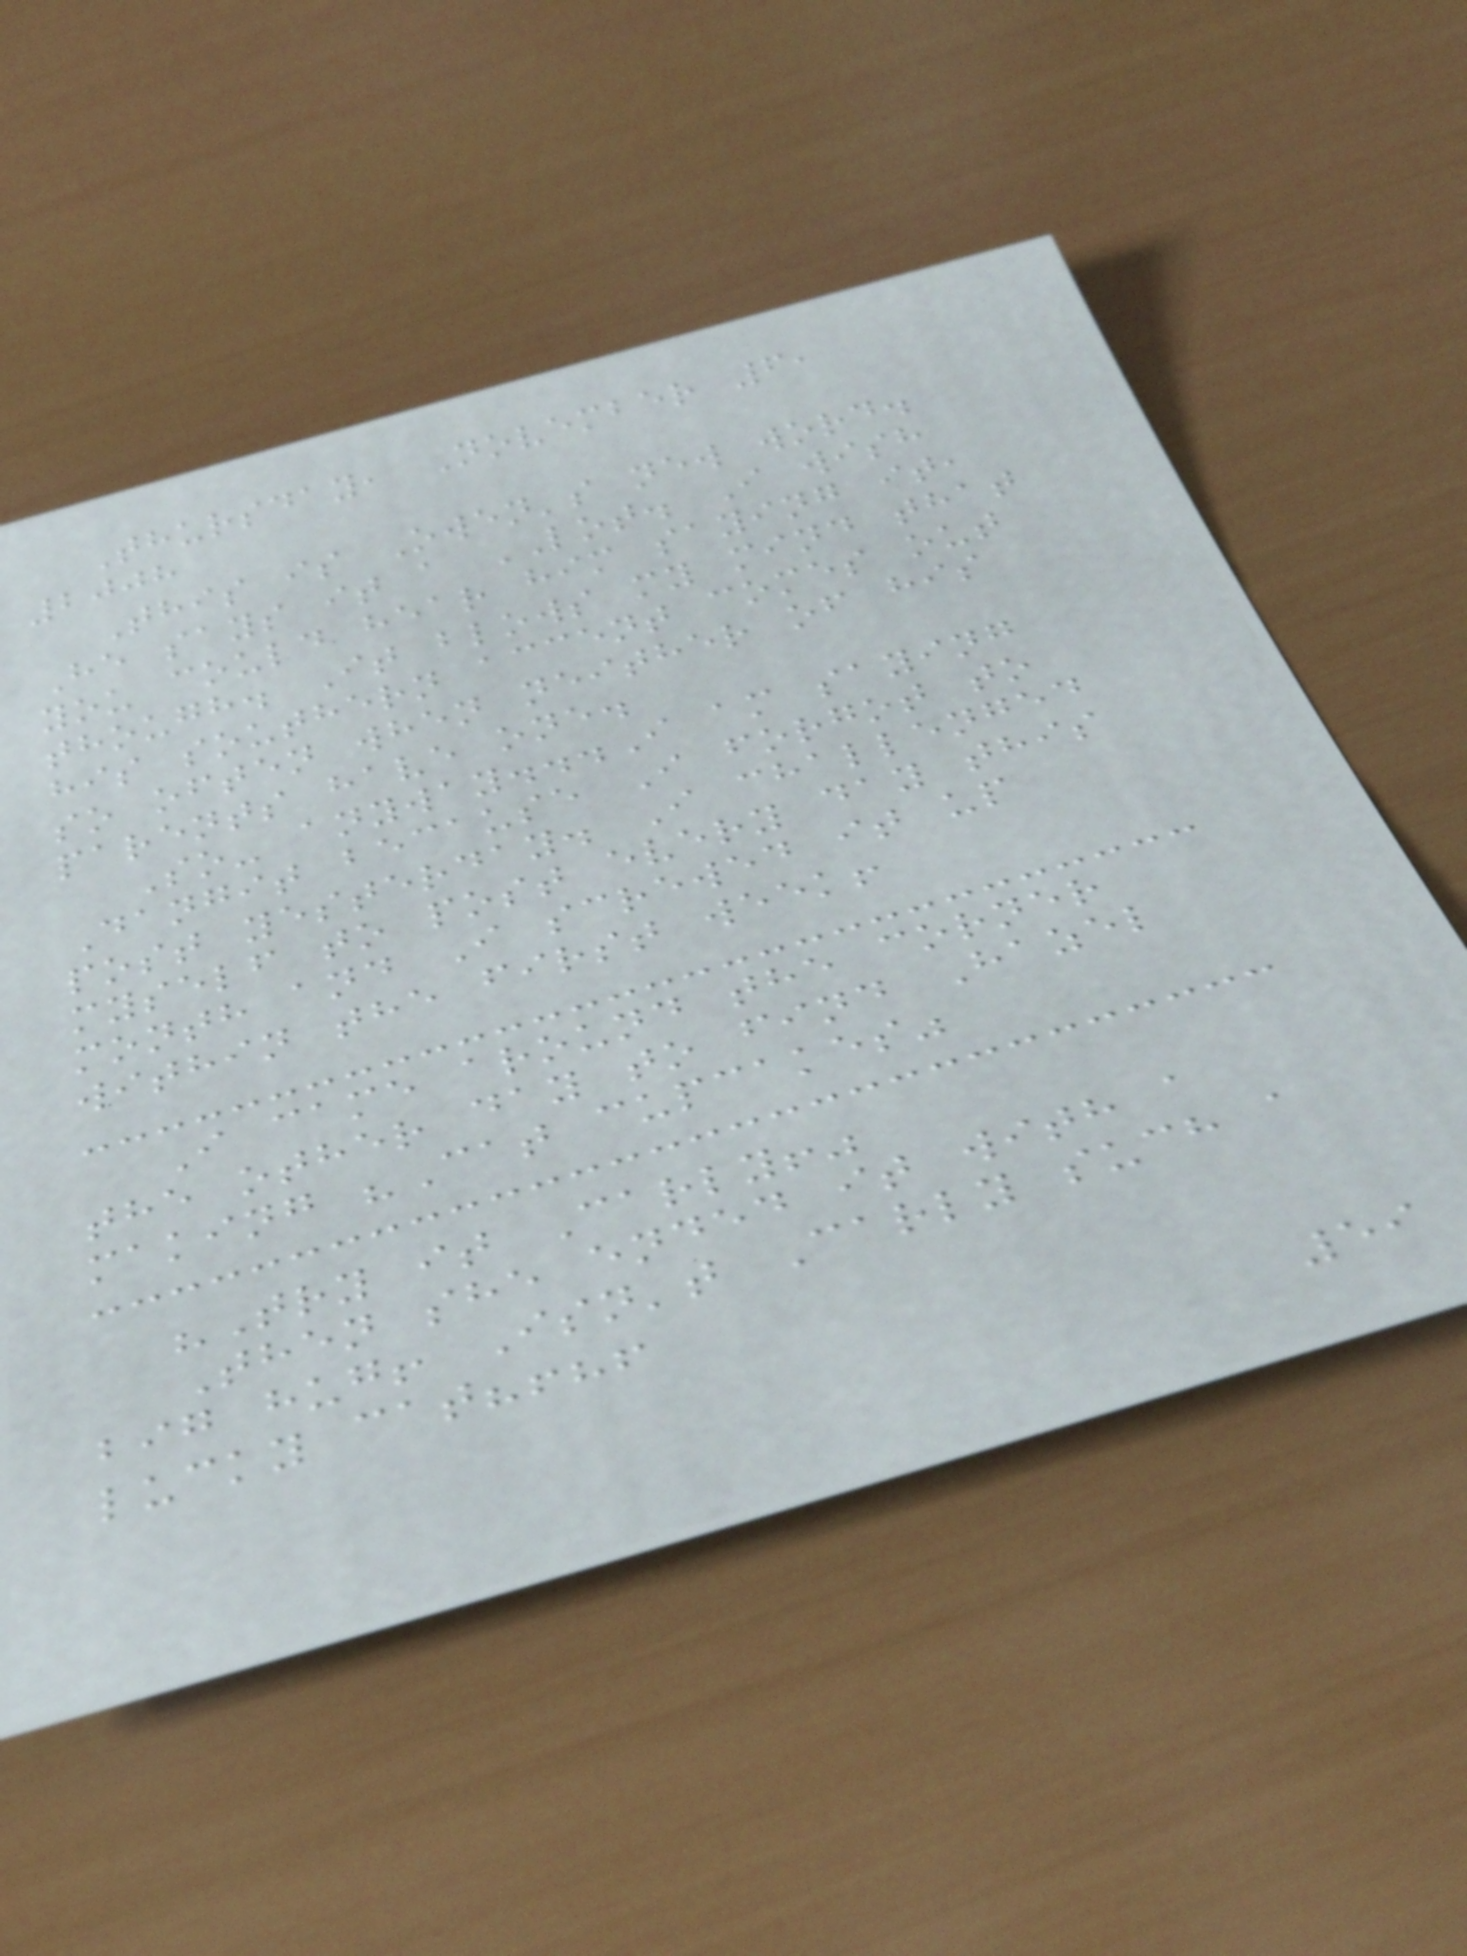Thursday, November 6,
2008
This is Owen's new word.
He says it a LOT. I wish
you could hear him saying it,
though. It blows my mind that
his southern accent comes out
so often when neither of his
parents have one.
So- anyway...I am saying
Dangit because I forgot to
post yesterday. I challenged
myself to post every day this
month and I screwed it up
within the first week!
I came around the corner
the other day to find Hazel
making "Cat cupcakes"
"Try it Carly!"
Then she ended it with a
big hug! Isn't Carly such a
lucky cat?!?!
59
